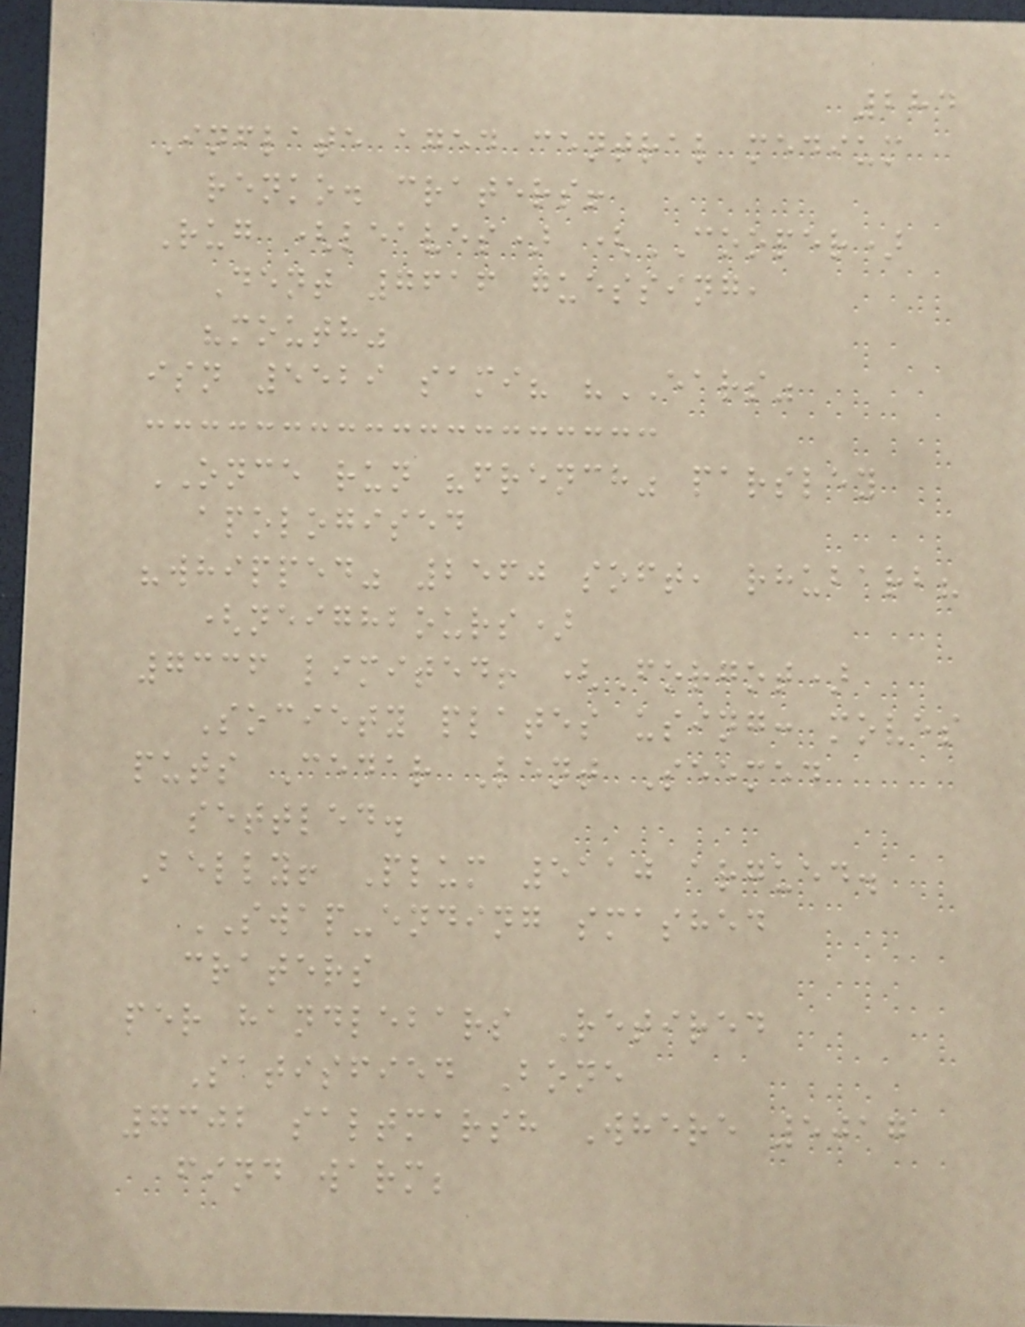284
Inflate aged central medium
renko. craters!
Rug (leaves) (COOPER)
Dent 7616 guessing,
"mouth"
isn 5529 sami? "EARS"
ONCE run "french" parsley
apologised
"whipped" 2560 soft, rhubarb?
(neighbours)
7336 limited! (Forgot)
Society plates using: moves
puts Cedar Lent Seemed
settled.
Belly! Plum 5110 argued.
SWAP-ending smashed
craters
per handlebars Retired
Satisfied Bone
7302 saltmarsh Where 5017
find warm;
